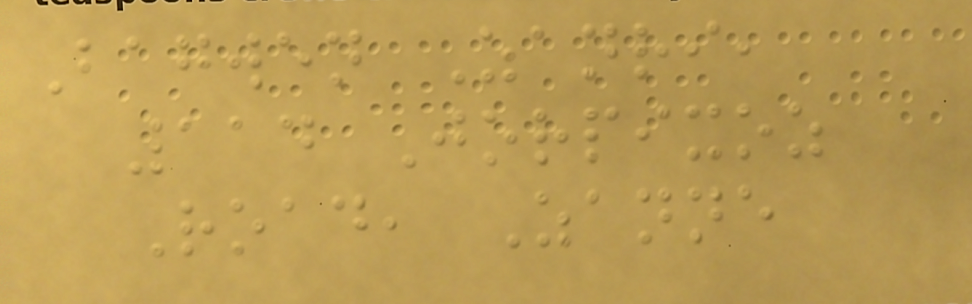Bagwen Zanri,
114 Jorpixoz
Road, Zanne
